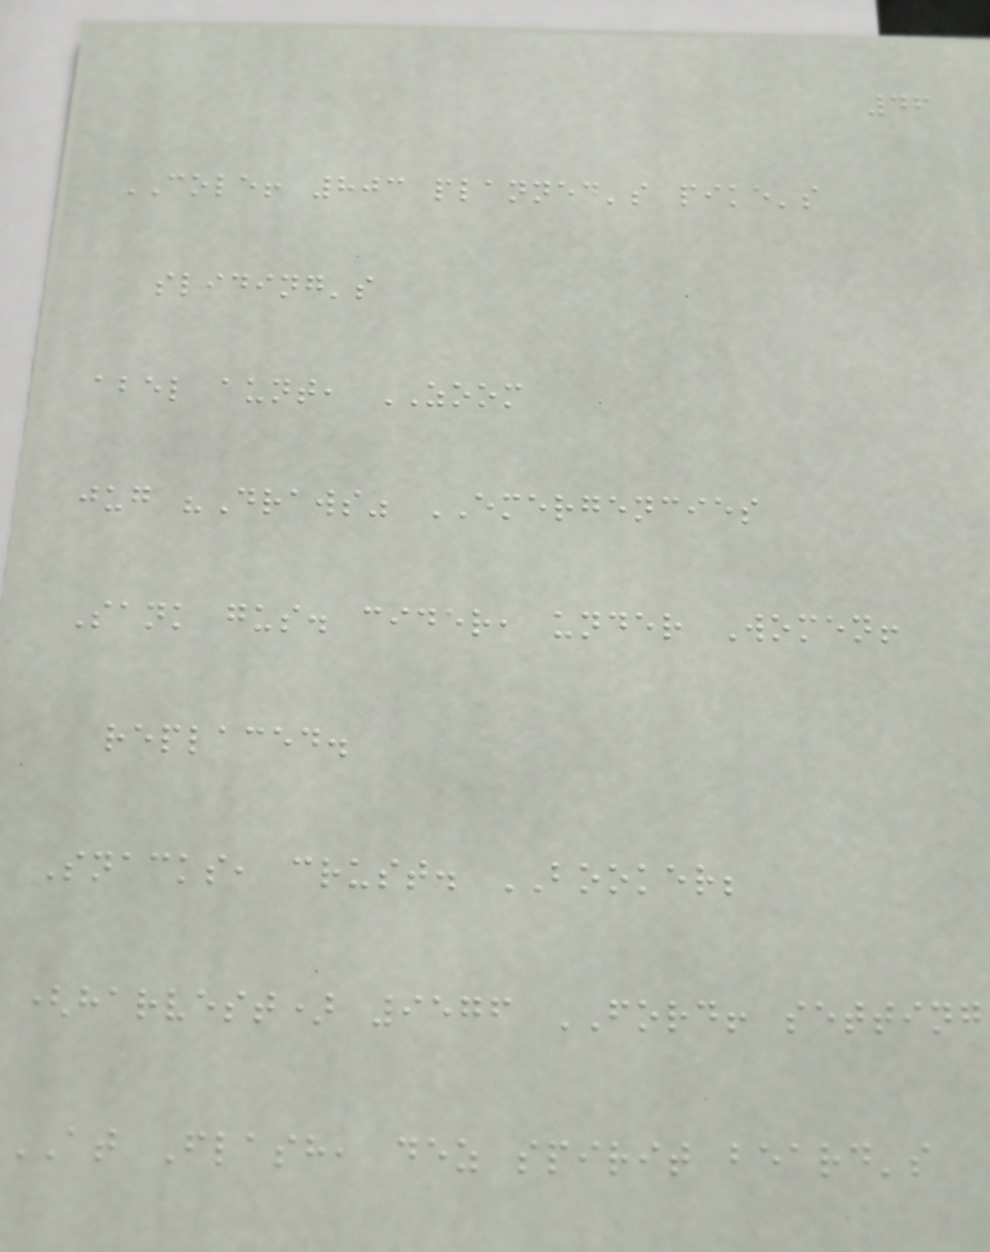46
COLE! 803 planned's pike's
sliding's
abel aunt, ZOOM
jug "Draws" EMERGENCIES
Sank gus. cider, under Women!
replaced.
Snacks, crust. BOOKER;
(harvest) 9576 FORD! setting
AT Flash, dez spirit beard's
